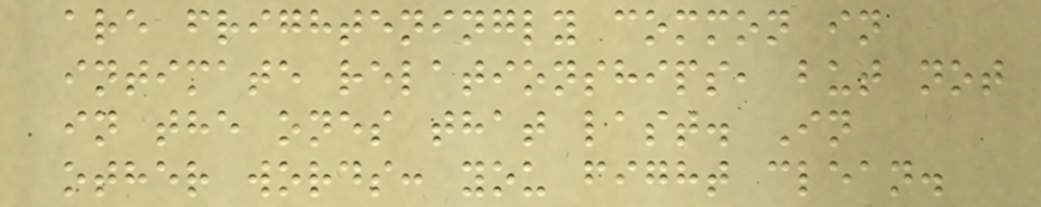are frighteningly common in
intimate relationships, but not
in the ones that last. In
other words: you fight clean.
